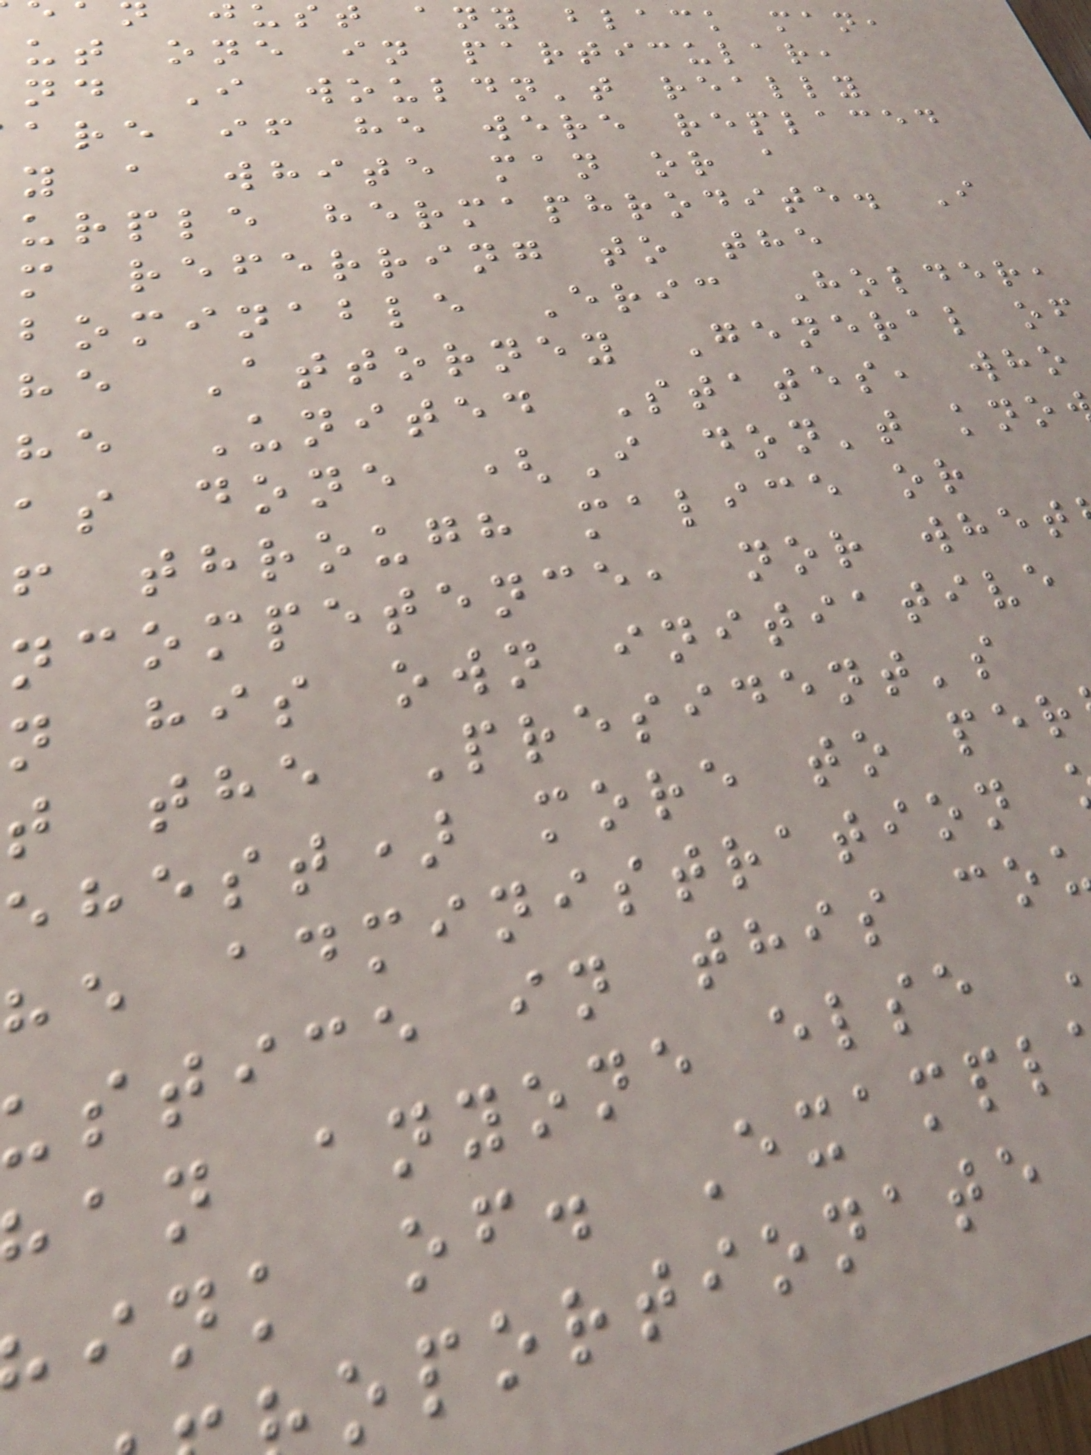just any black man,
ut one in particular,
nd I wouldn't really
are if he were replaced
y a white man or a
urple hermaphrodite. I
m referring to the
bominable Eric Holder,
he Attorney General of
he United States, who
as done (I don't kno
f through malice or
ncompetence, nor whet
n his own initiative
t the President's
ehest) more to per
he administration
stice in this co
an anyone else
ink of. Exampl
oportionate
